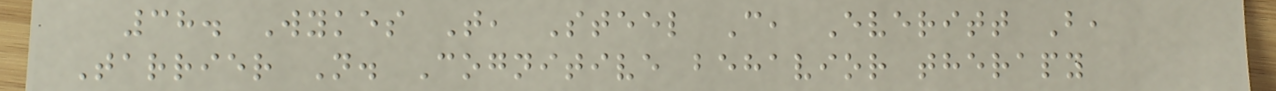38. Wykes T, Steel C, Everitt B,
Tarrier N. Cognitive behavior therapy
